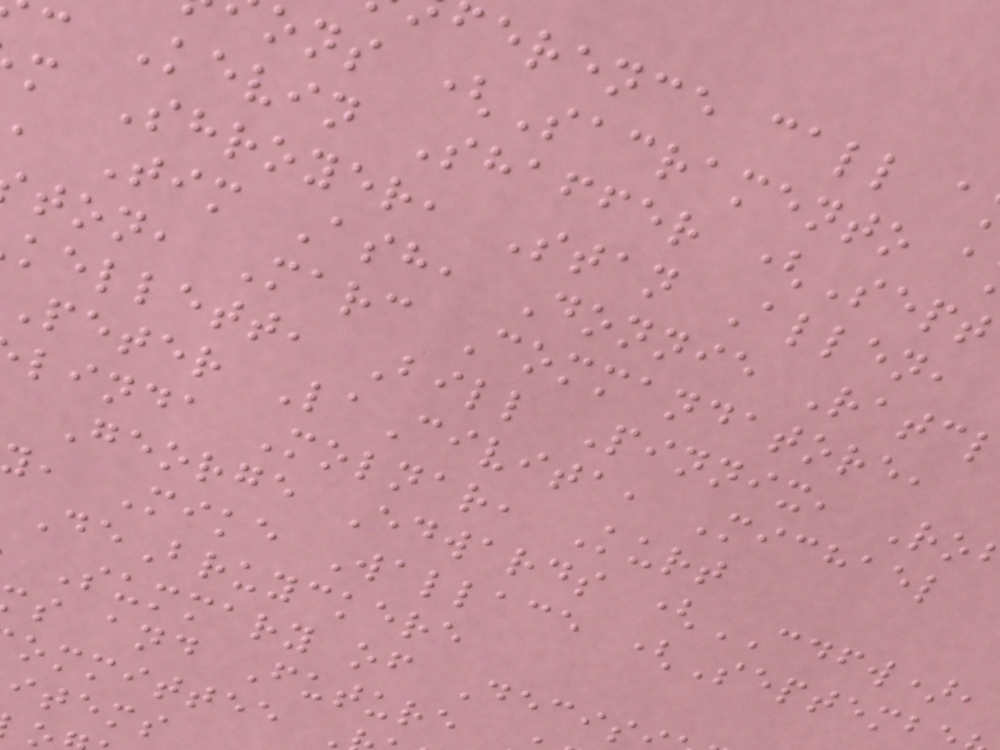erence call a
ons (Sacramento a
Kevin Shaffer (Sept
m Shroyer, Stan Allen,
, Tim Ash, Donnie Ratc
ton, Marc Commandatore,
kellett, Bill Pinnix, Ro
Peter LaCivita, Michael
linda Molnar, Kurt
George Edwards (CDFW),
, Mike Wallace (Septemb
DeBruyckere
Summary of Decis
s and Future
items
